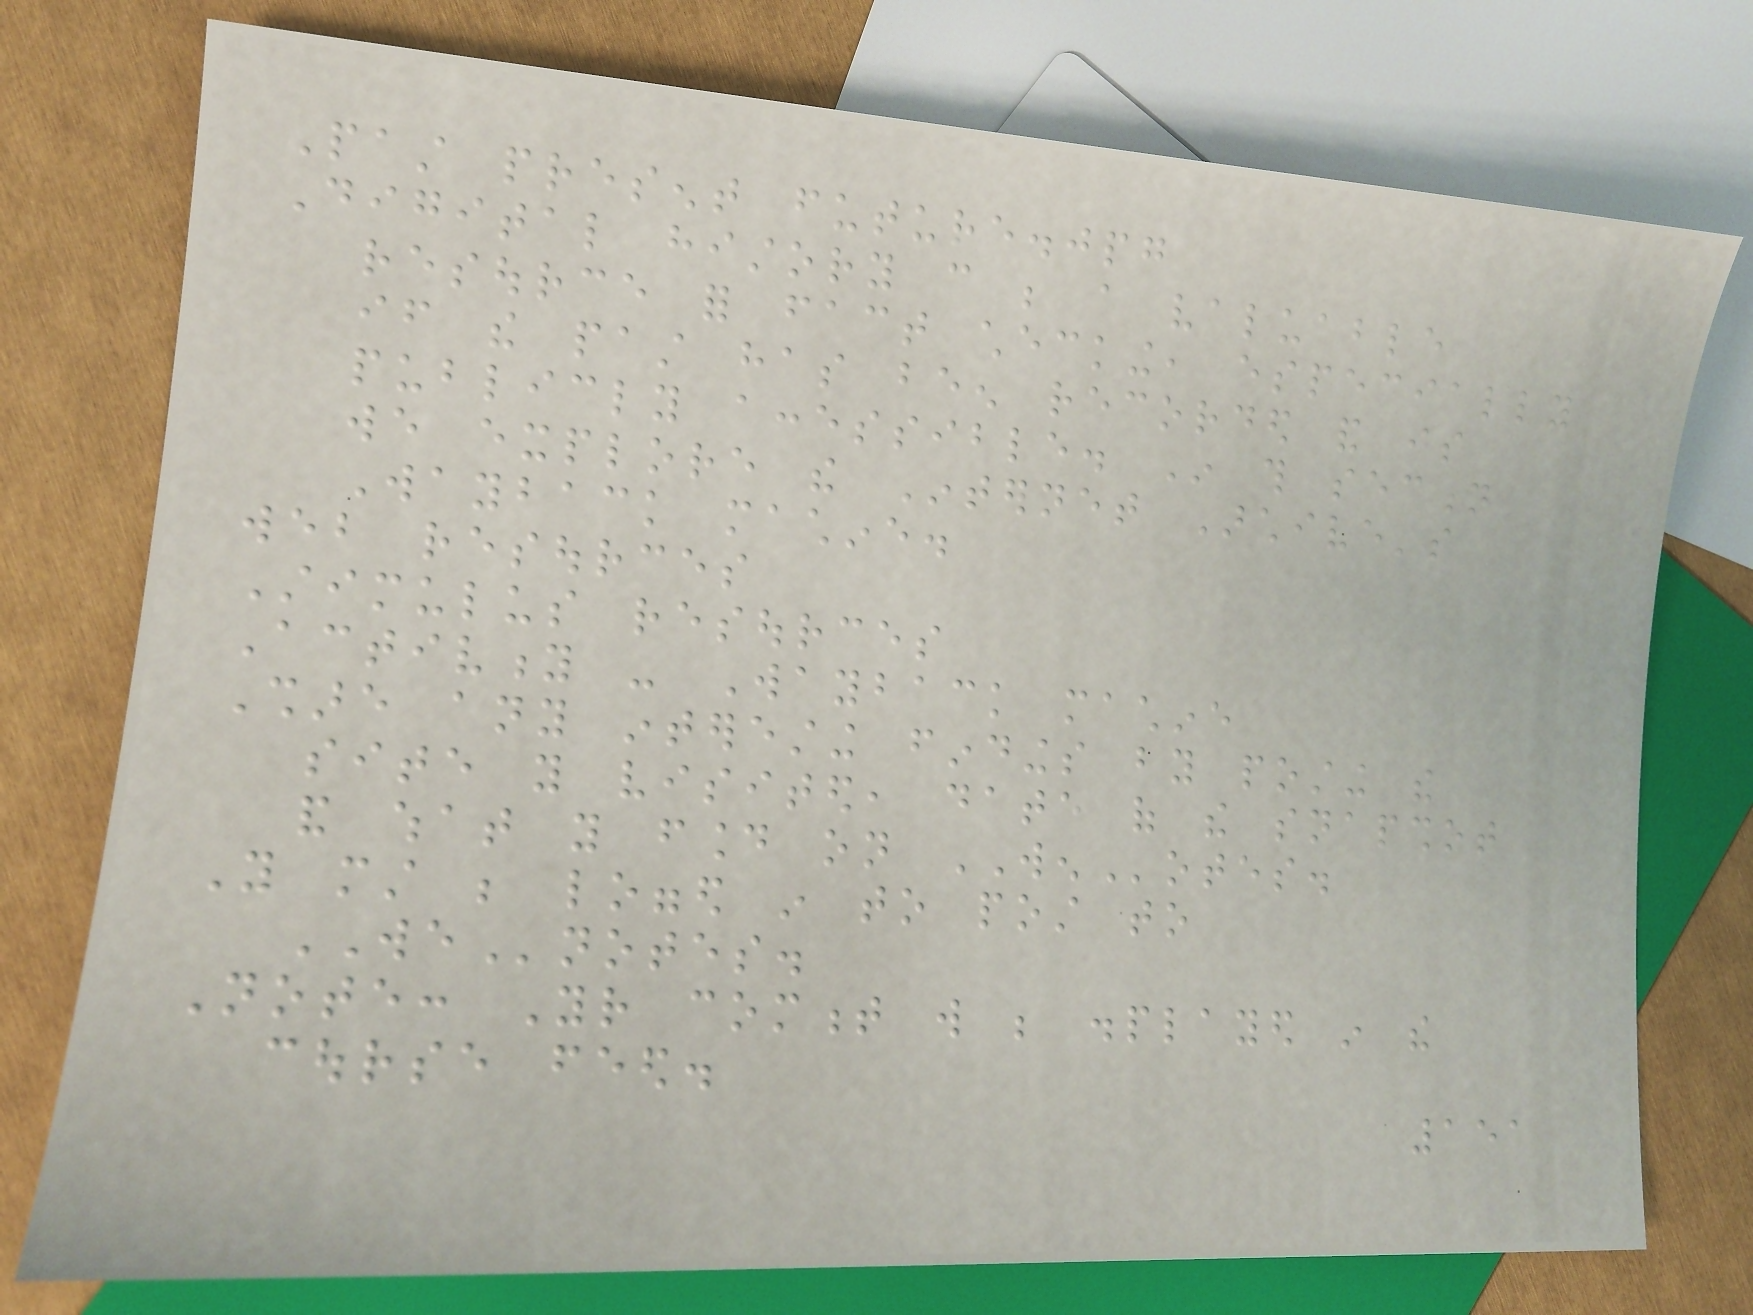Past present future.jpg
Digital history can be a valuable
resource for fact checking, especially
if the past has been recorded and is
publicly accessible. In this section
we explore the Internet Archive's
Wayback machine.
web resources
Stimulus resources
Activity - Wayback machine
Share any interesting findings by posting the
site you visited, date of the snapshot
and what you found on WENotes.
You must be logged in to post to
WEnotes.
Note: Your comment will be displayed in the
course feed.
151
